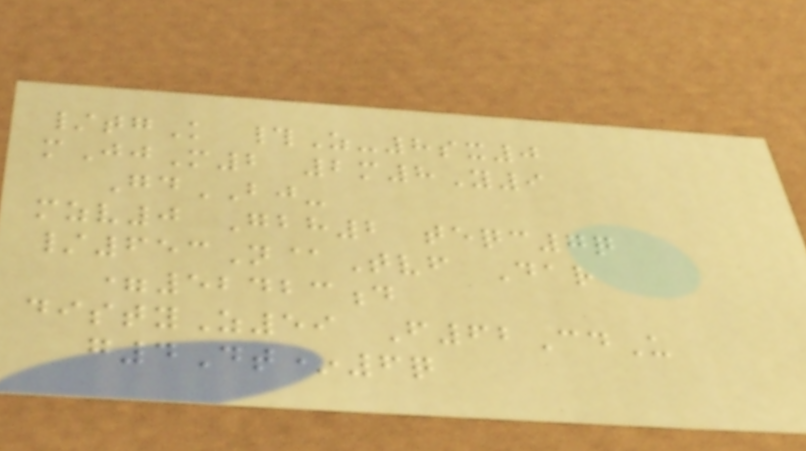/tgK #Z-8sx0
mJjM2 2m8Y9
GdBJ-
mzv0 Gbh2 teqc7q
/653N@Tvf Dar
=52423d
distyZ59 F62CdU
g4Dt*6q
